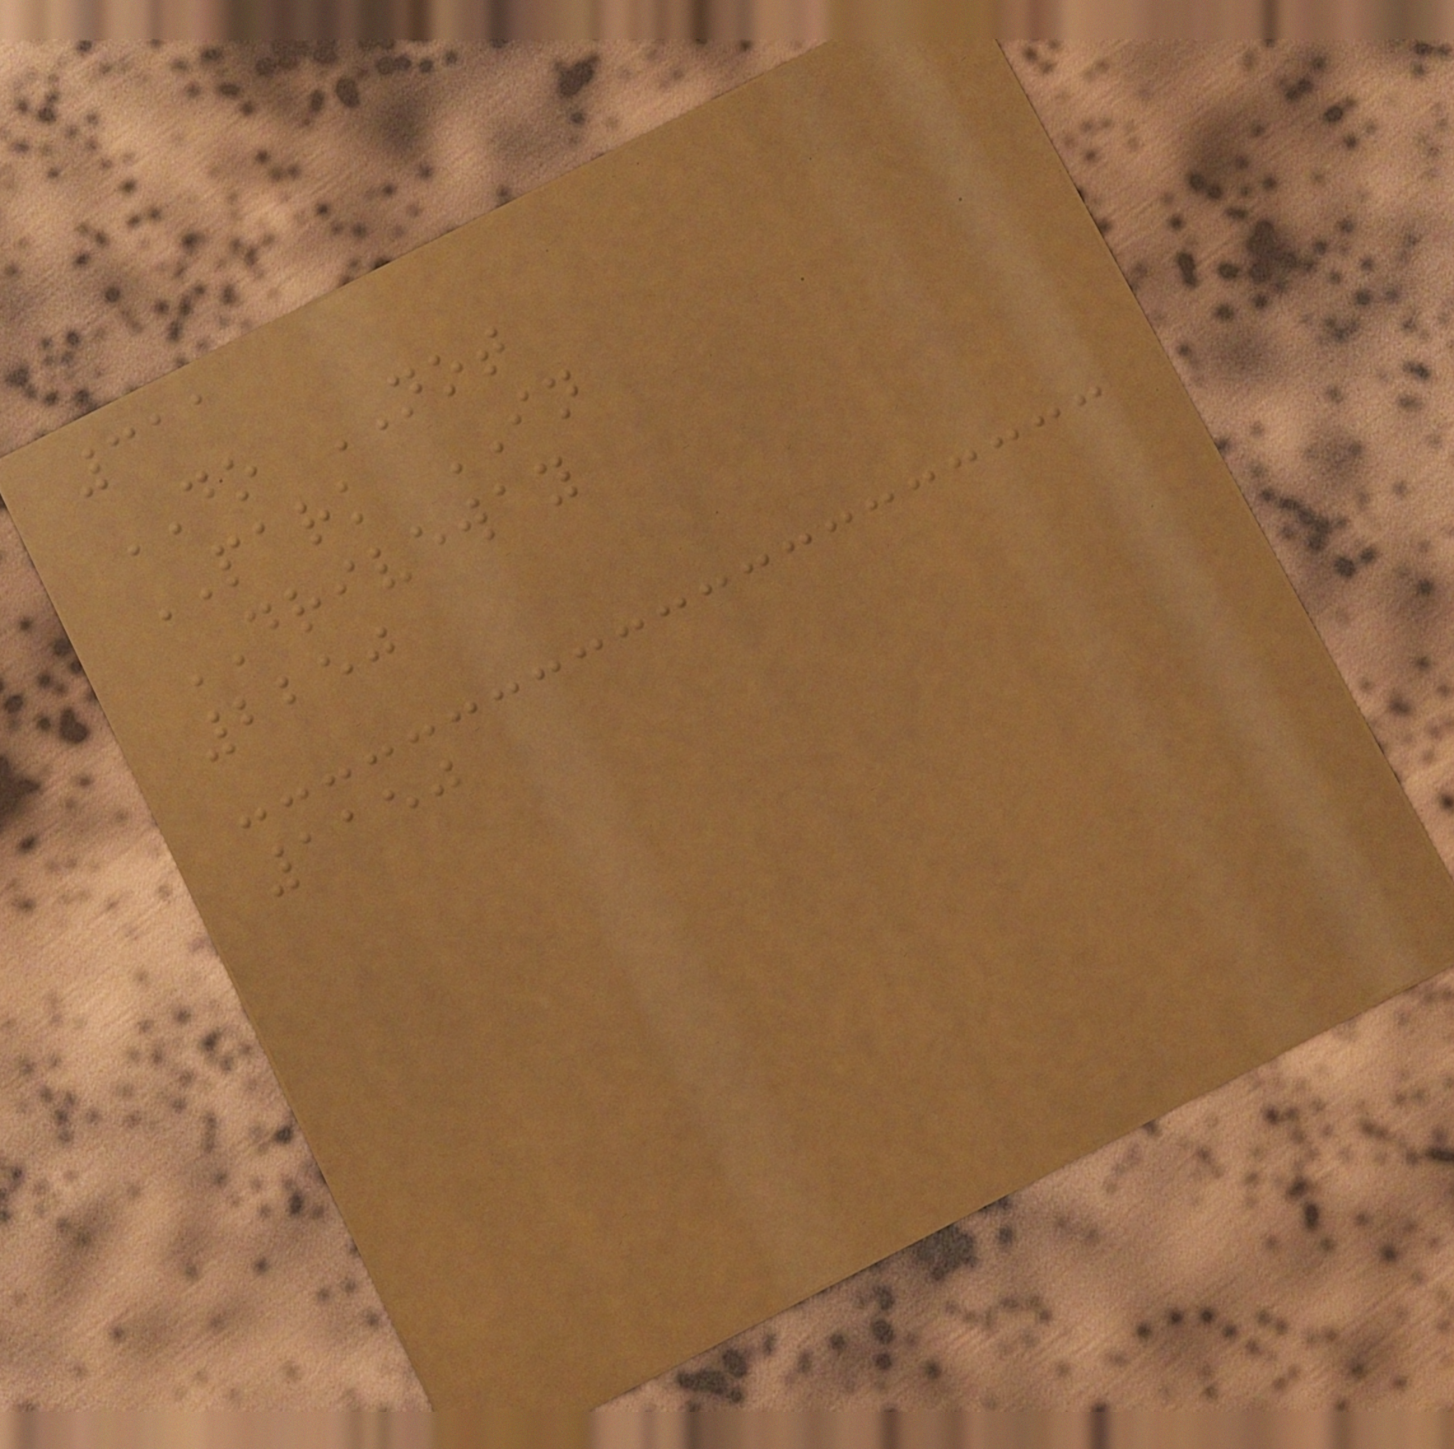311
DO NOT
PARK IN
DRIVEWAY
2250
1150
